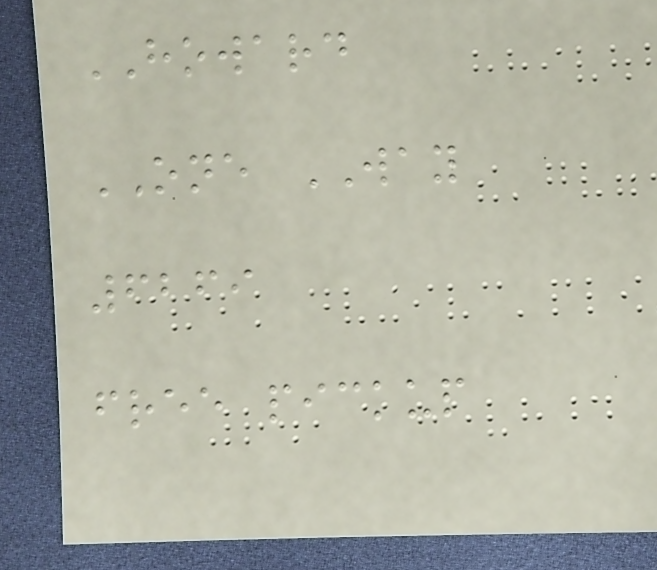HOWARD
ONE WAY
6269
free pickup
